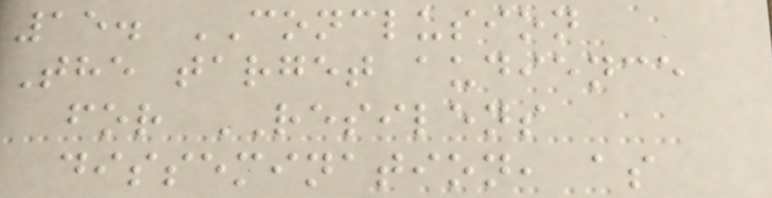15. CONCLUSION
The target audience
for RESILENS
dissemination, as
